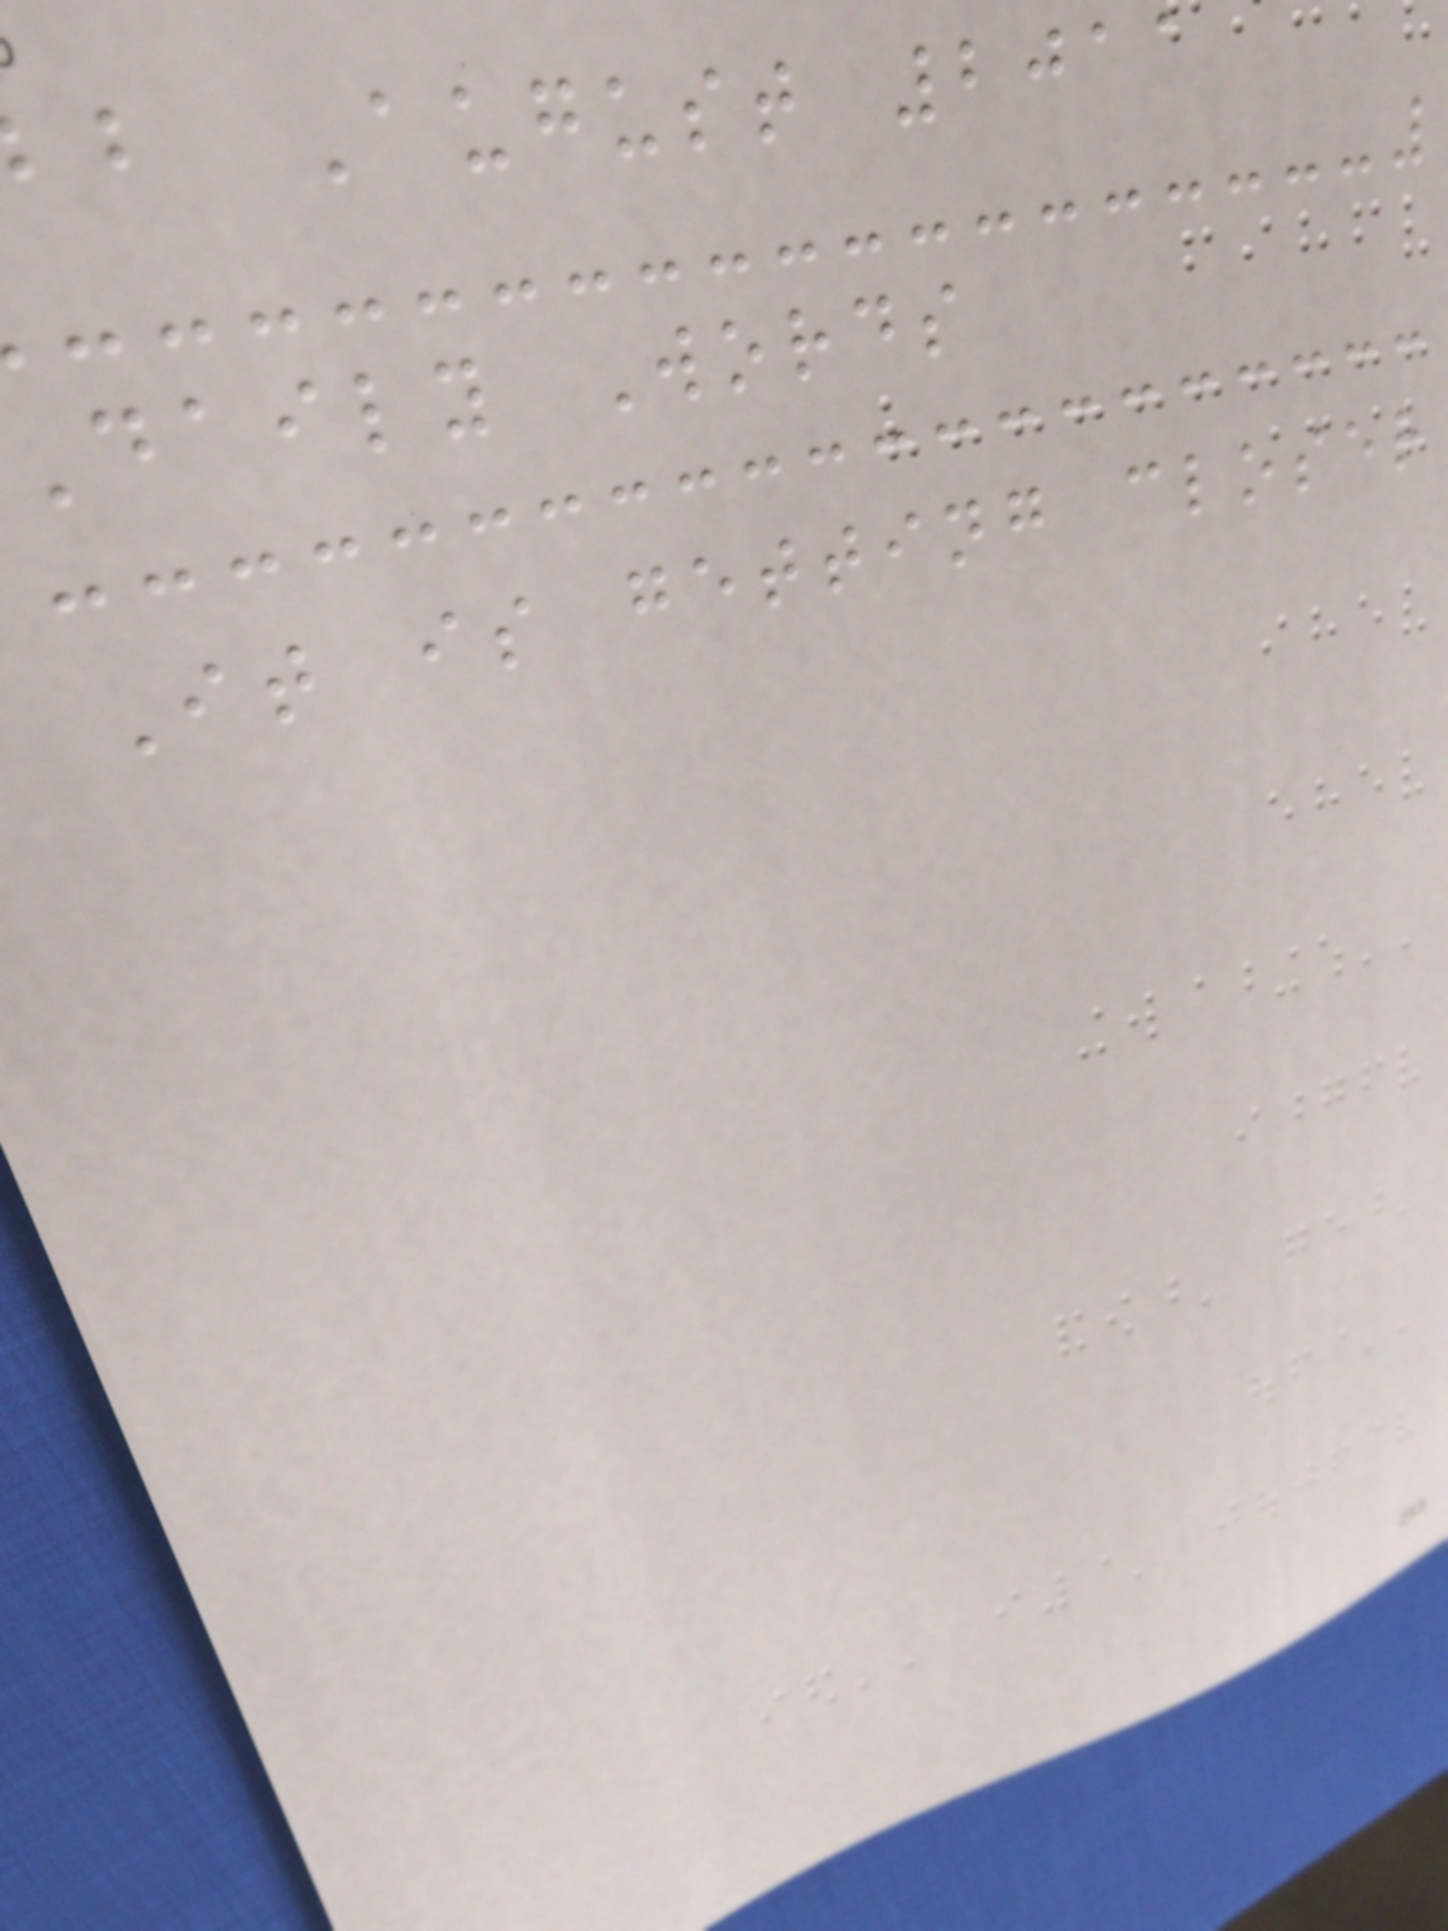b August 2011
daily Words
It is getting closer
